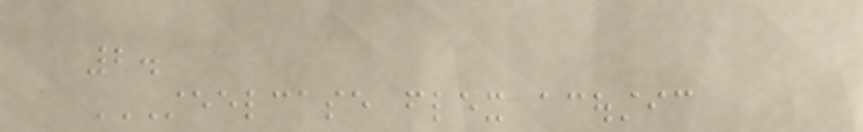2.
STEELCASE FLEX ACOUSTIC
